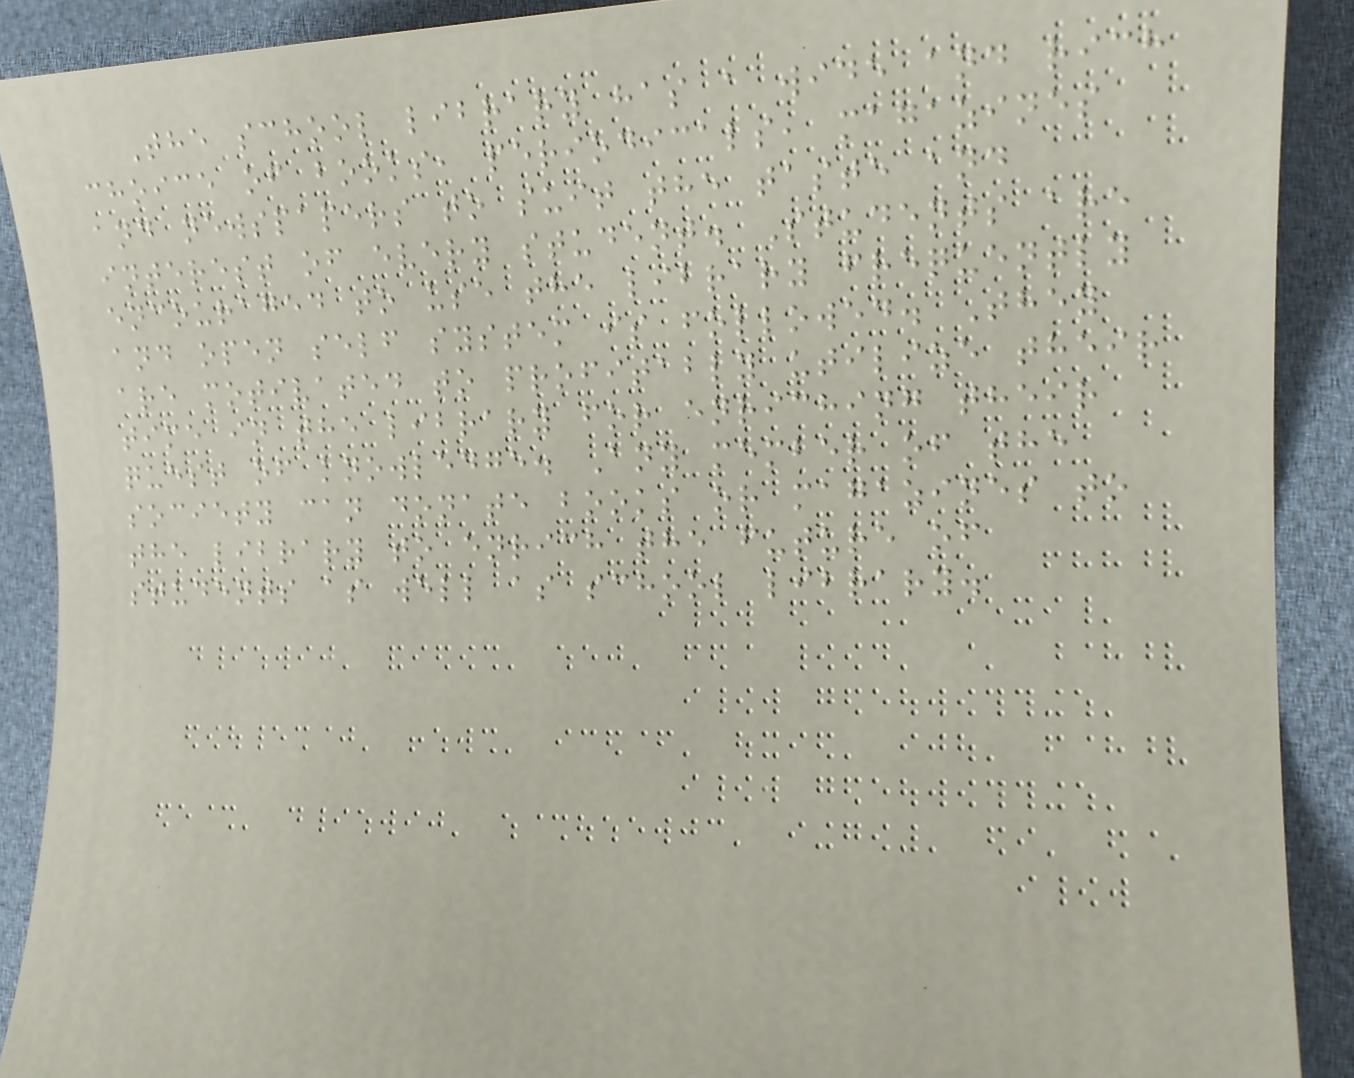The school library has a wide and rich
choice of books, periodicals, magazines
and newspapers to suit the taste and
interest of every student. Students are
encouraged to use the library frequently
and open self system is followed. They
are motivated to profitably utilize their
time in the library for enriching their
quest of knowledge. Any member of the
society can donate books or magazines to
the library to enrich the future of
students as well as school library.
